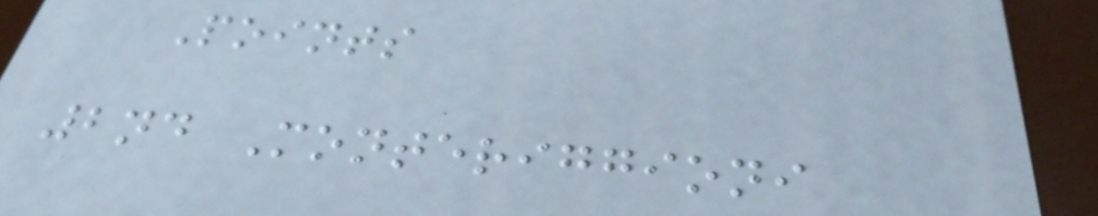Points
2nd Monteriggioni
